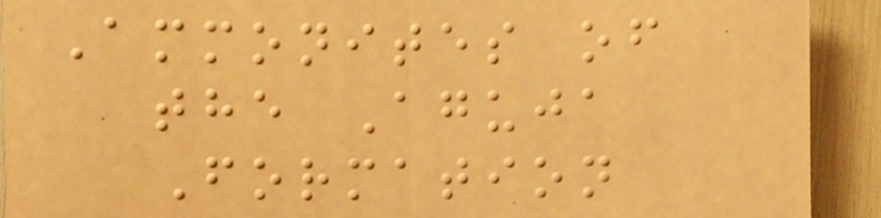Ammonites of
the Aguja
Formation
